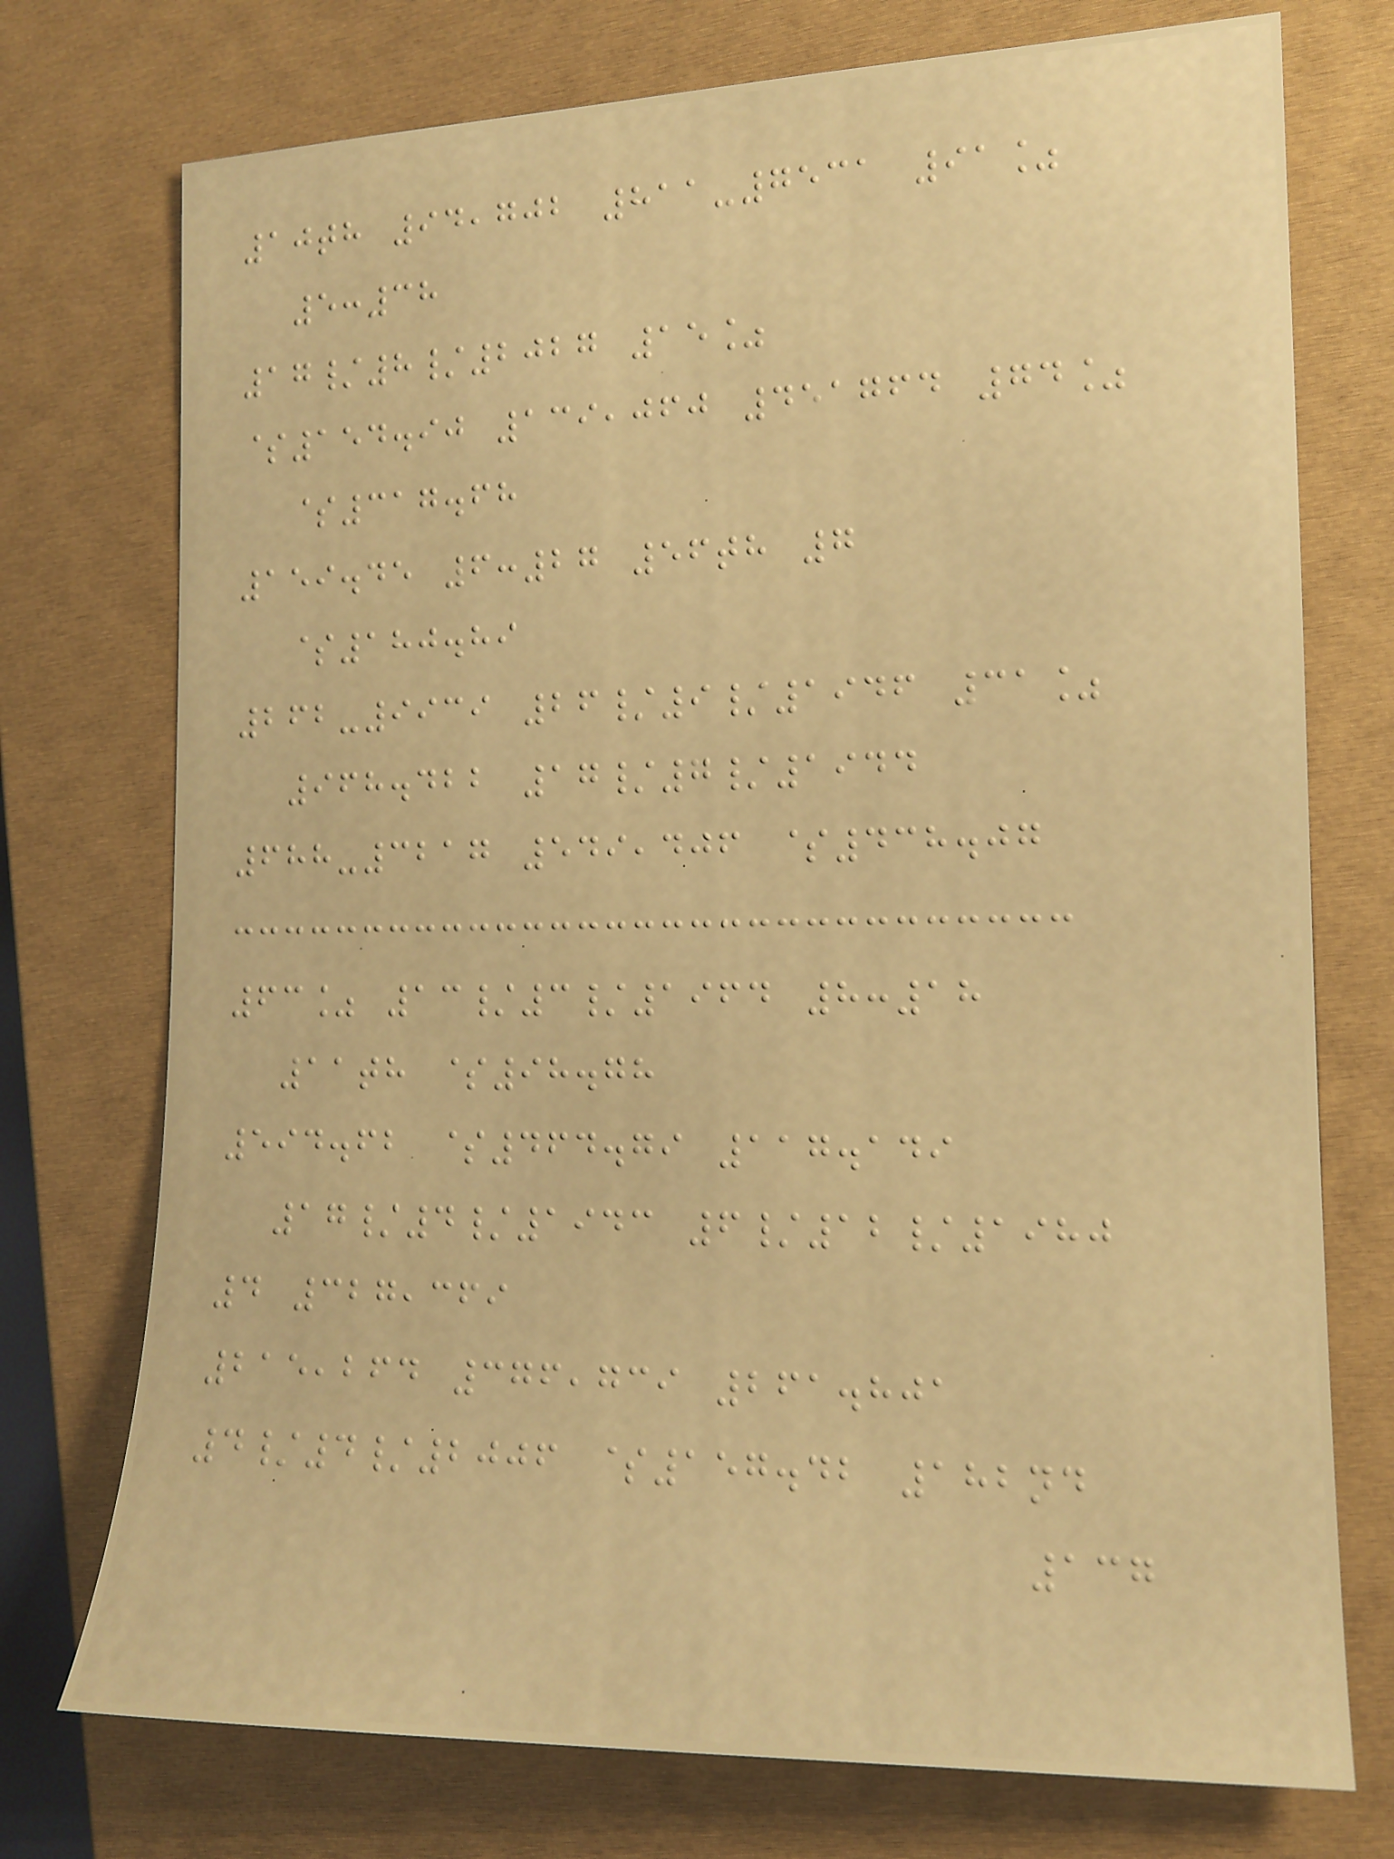10th 94,702 811-7531 91%
5:38
17/8/2027 15%
$154.90 139,060 451764 74%
$317.68
159.45 6:27 56th 7
$180.89
262-9939 26/9/1946 31%
968.422 17/7/1944
688-3217 549,406 $438.07
63% 13/3/1964 8:18
11th $98.78
594.62 $464.79 117.149
17/4/1943 6/12/1980
4 327,369
215,264 376,739 261.801
4/4/2006 $157.42 182nd
137
